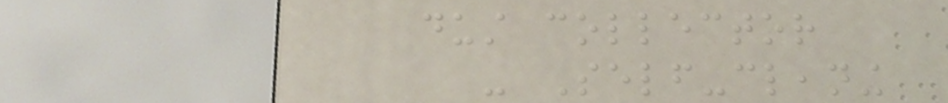dust collector
- Self-cleaning
